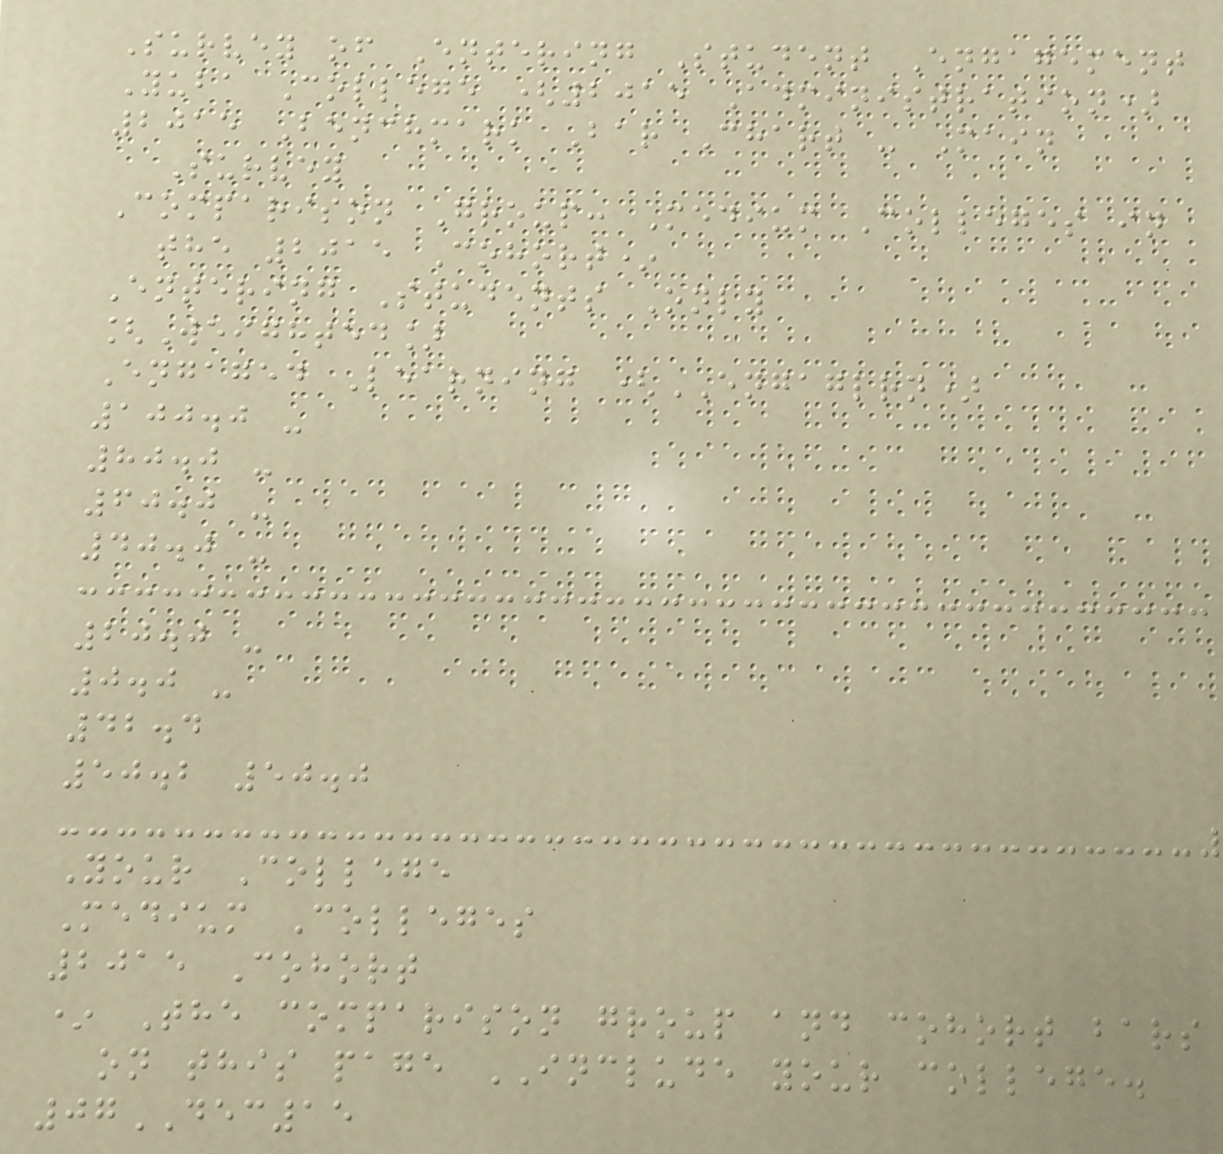Survey of Entering Student Engagement
Yuba College (2015 Administration)
2015 Benchmark Bar Chart - Main
Survey
Comparison Group: Medium Colleges in
the 2015 Cohort*
Entering Students Only
[Weighted]
Engaged Learning (ENGAGLRN)
100.0 -
80.0 -
60.0 -
40.0 -
20.0 -
0.0 -
42.4
50.2 50.0
Your College
Medium Colleges
2015 Cohort
* The comparison group and cohort bars
on this page INCLUDE your college.
07DEC15
